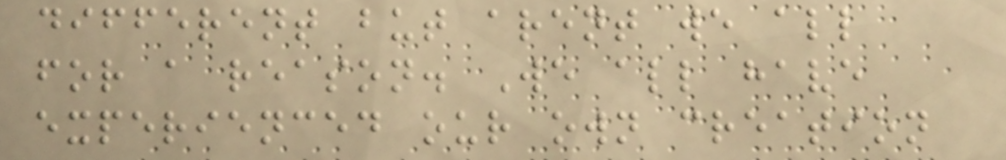different but arent we all
for a reason. We all have
experienced our own creation
